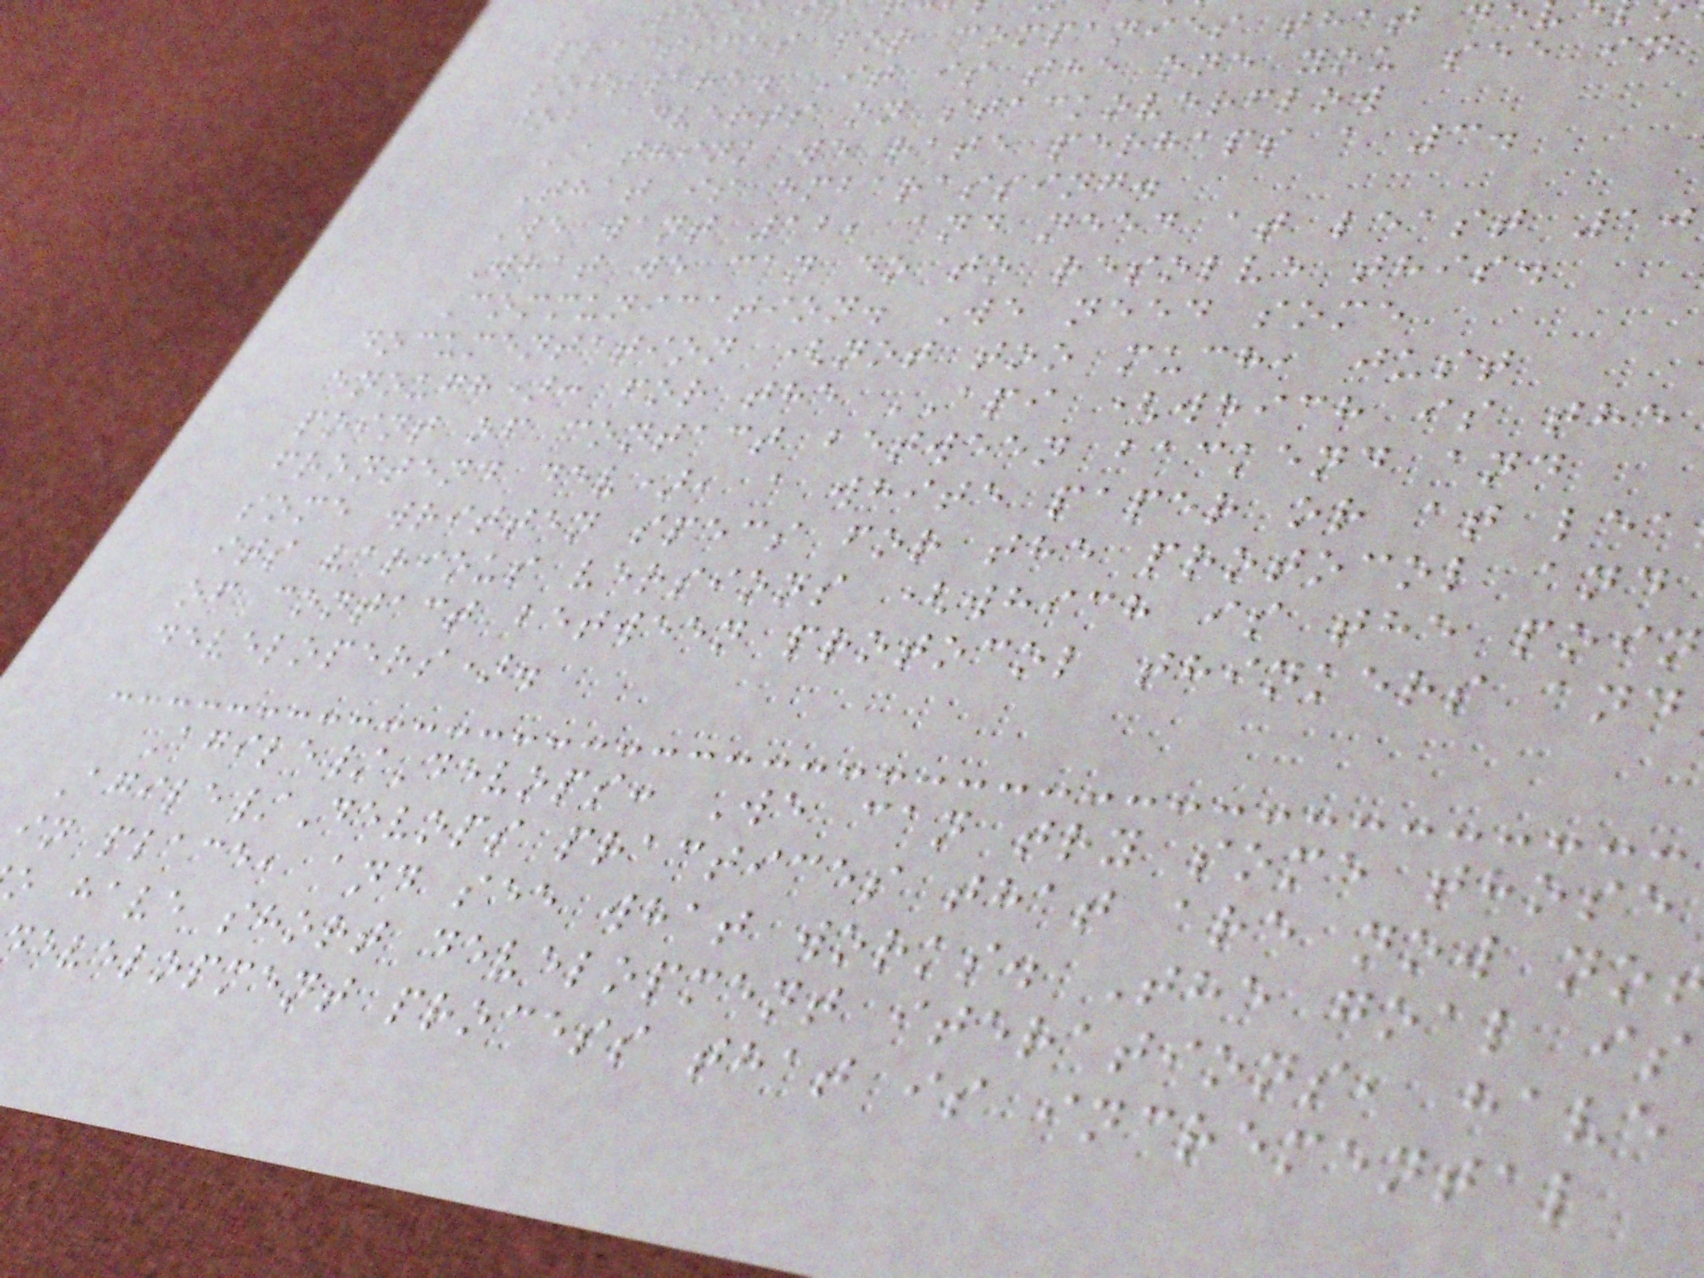practices for companies that d
software. It is the one you see in
job adverts on stackoverflow
I think we rate perhaps a 3.
That is embarassing.
We want 12, and need at least 10
What we can do to resolve this.
Communication. We need some
documentation (not too much, just
enough): for the API (which is the
point of contact between backend and
frontend dev), a white paper or at lea
some written specs for the protocol and
its various versions (which is the poin
of contact between protocol thinkers and
developers).
Agile/Devops: We can try some those
Agile/Devops practices that are now no
in place, and see what works. The goal is
o have short development iterations, have
evelopment process that is incremental
